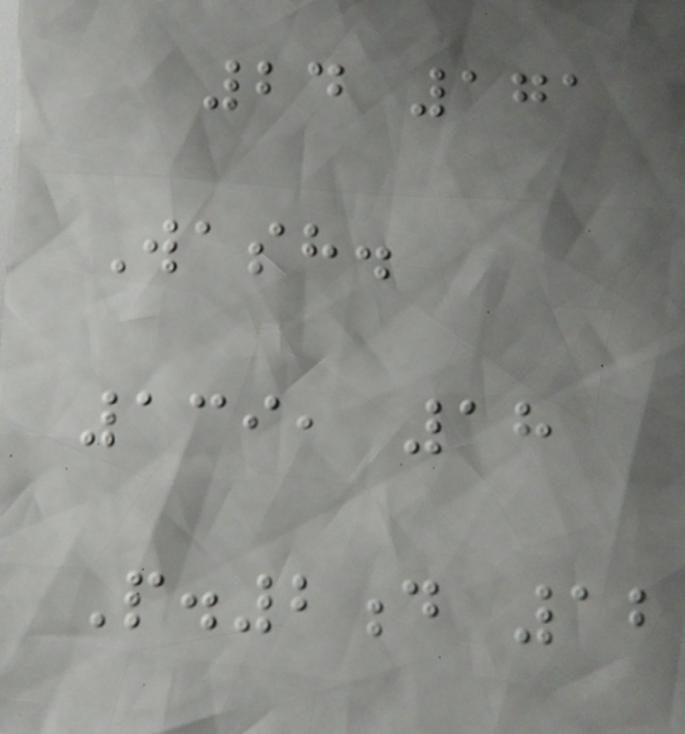24 171
Wash.
139, 18
P.2d 12
